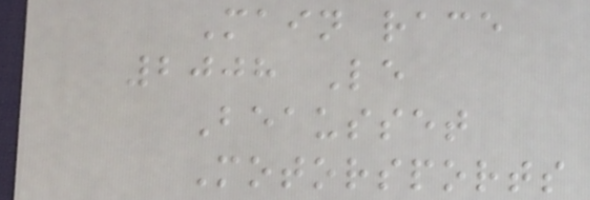Main race
2008 Le
Beausset
Motorsports
